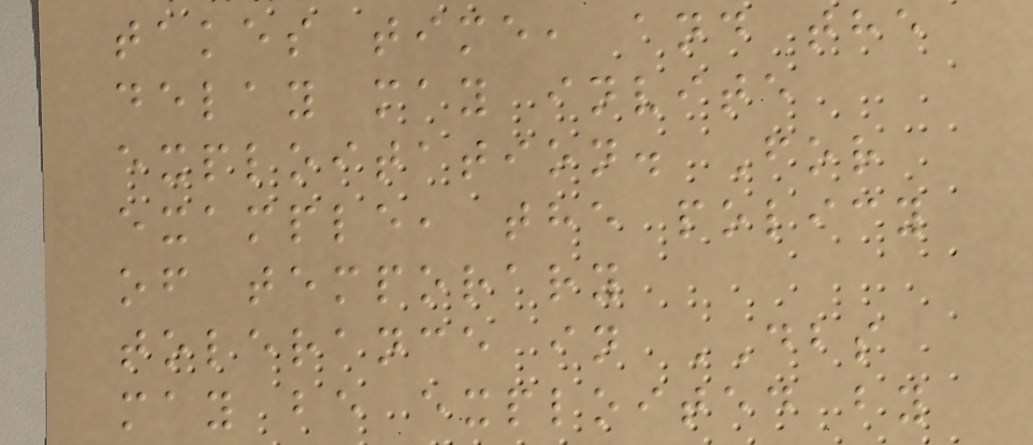takes time, and the
delay may invite
exploitation. For
example, the policy
of temporary
tolerance in DBS
may be exploited by
